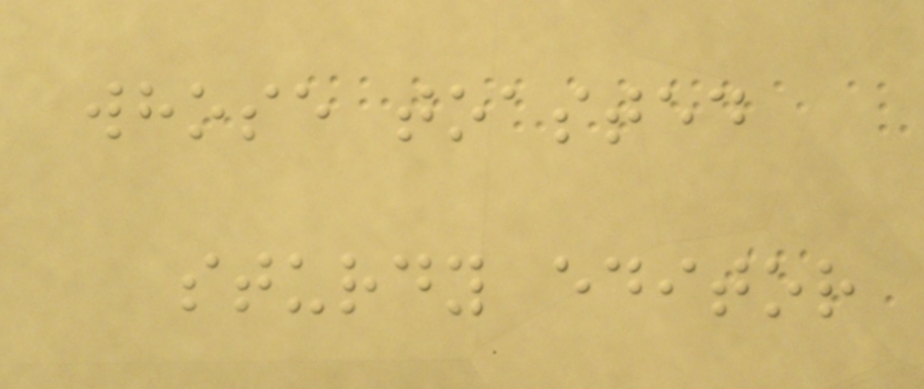whose toasted
sturdy editor
